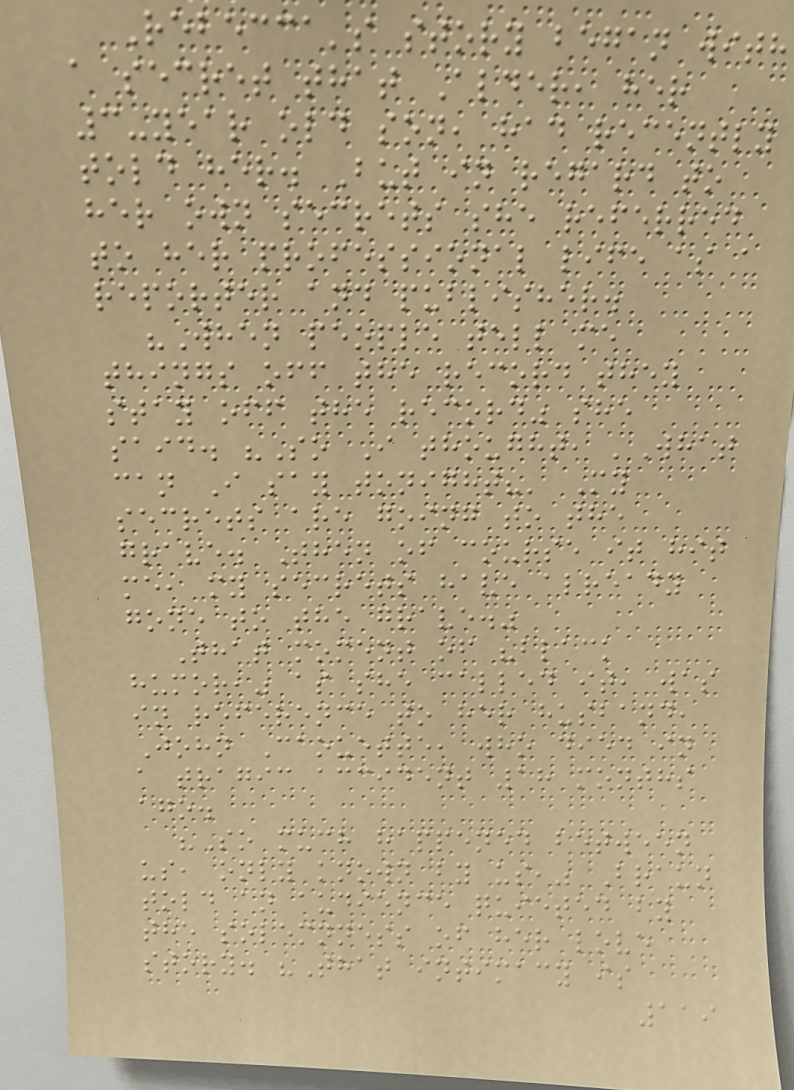Rebecca's story began with
a secret that Alder, her
3-year old son, had recently
told her. But in regard to
her own secrets she referred
to her professional life as a
reporter and publisher.
"When people tell me
things off the record they
stay off the record" she
said. "So I thought, 'What
can I say tonight?' My
secrets are going to the
grave. Then of course it hit
me, my secrets have already
gone to the grave."
That moment of "black
humor," as she called it, was
in reference to her husband,
John Caouette, who died in
a tragic accident 18 months
ago.
"So much happened between
us, only known by us," Braun
told an audience quieted by
the solemnness of her love
story. "That intimacy is
119
